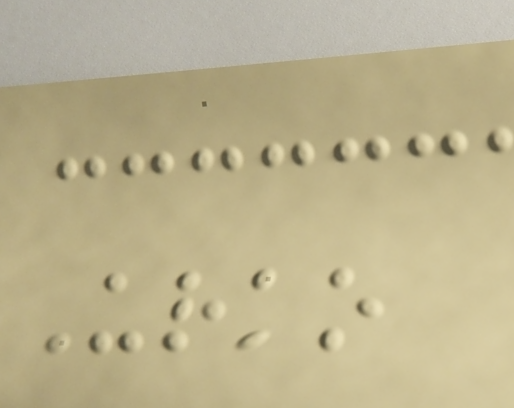Urko
